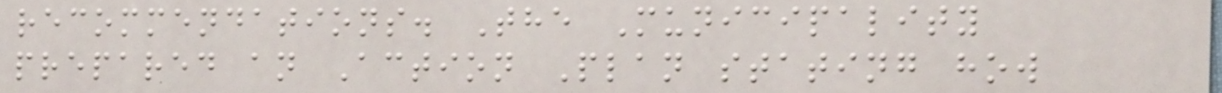recommendations. The Municipality
prepared an Action Plan stating how
